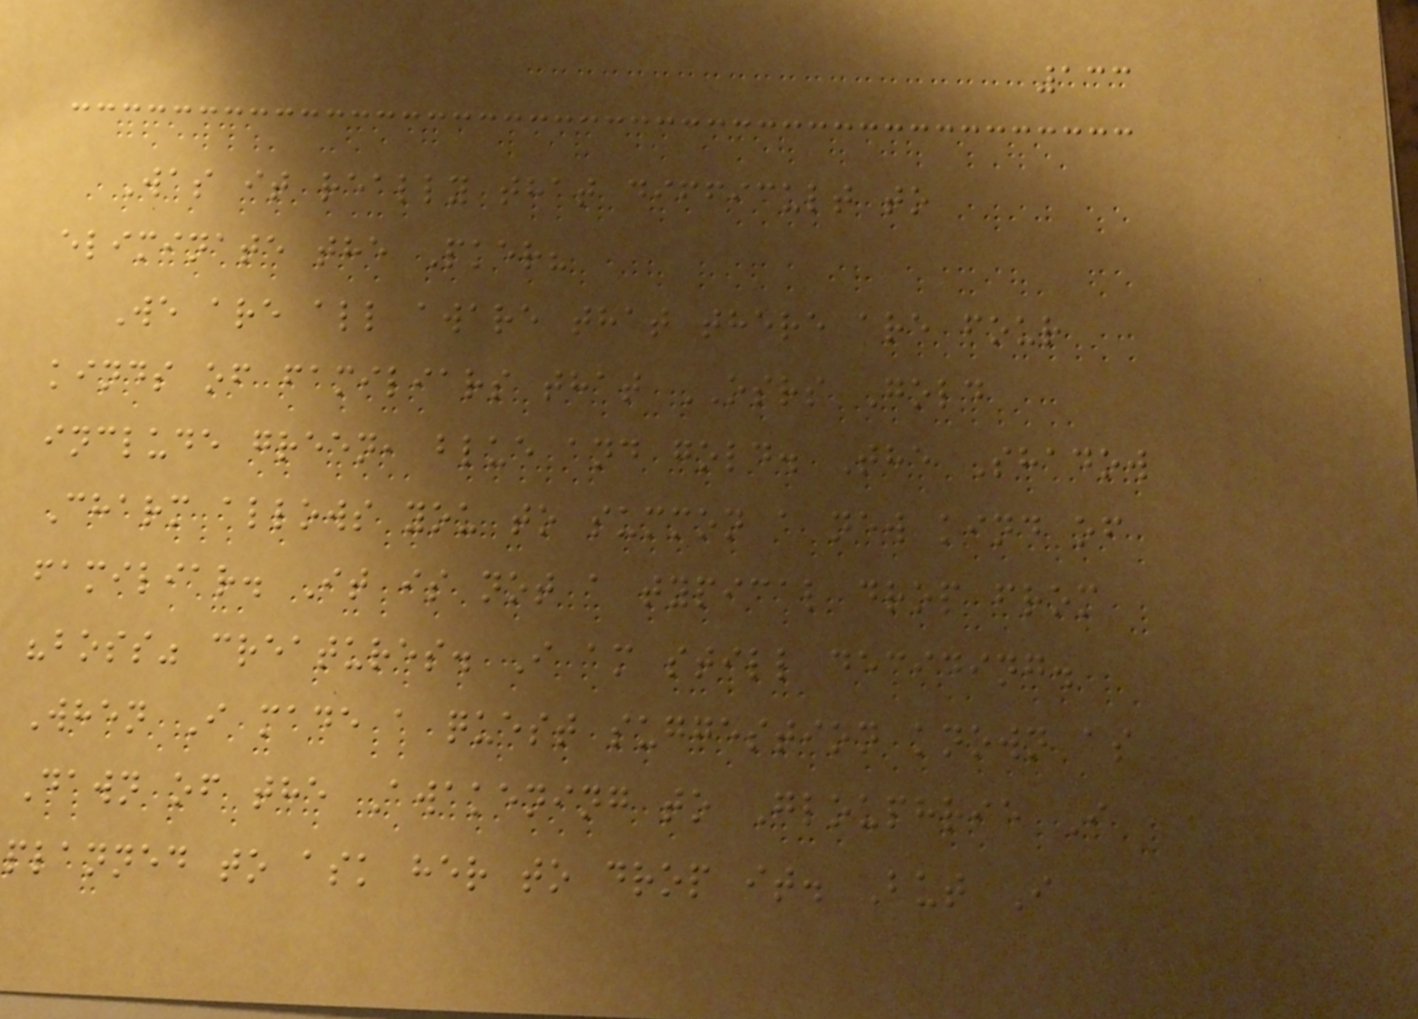133
Was it really that difficult to
eliminate the Pker?
We are all aware that there are four
kinds of familiars that OSRS Gold
include green, blue and gold. The Shadow
Charm allows you to summon a new kind of
familiar. It is not a typical drop from
"boss" creatures. I am still deciding.
When I made a quest suggestion known as
Dawn of the Awakening to Glouphrie I
planned to ask her to drop it. But I
